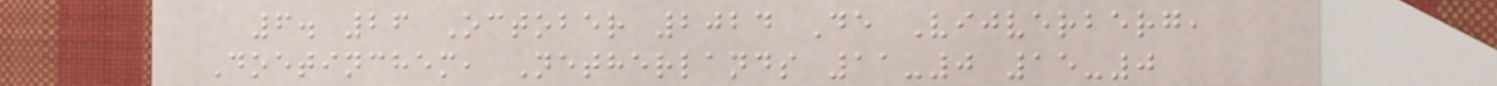6. 26 October 2024 De Vijverberg,
Doetinchem, Netherlands 11-0 15-0
